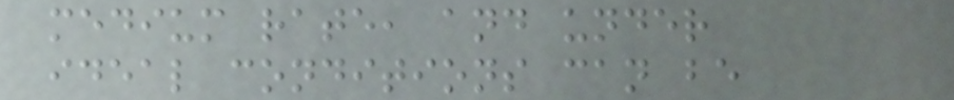medium rate, and under
ideal conditions can be
